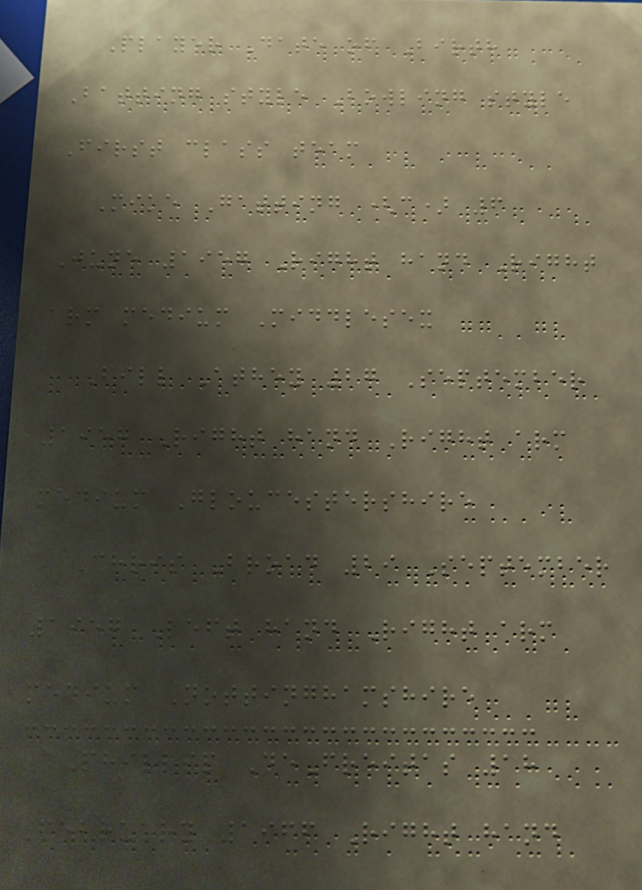Player Date of Birth
Batting style Bowling style
First class team
Mike Gatting (c) 6
June 1957 Right hand Right
arm medium Middlesex
Bill Athey 27 September
1957 Right hand Right arm
medium Gloucestershire
Chris Broad 29 September
1957 Left hand Right arm
medium Nottinghamshire
Phillip DeFreitas 18
February 1966 Right hand
